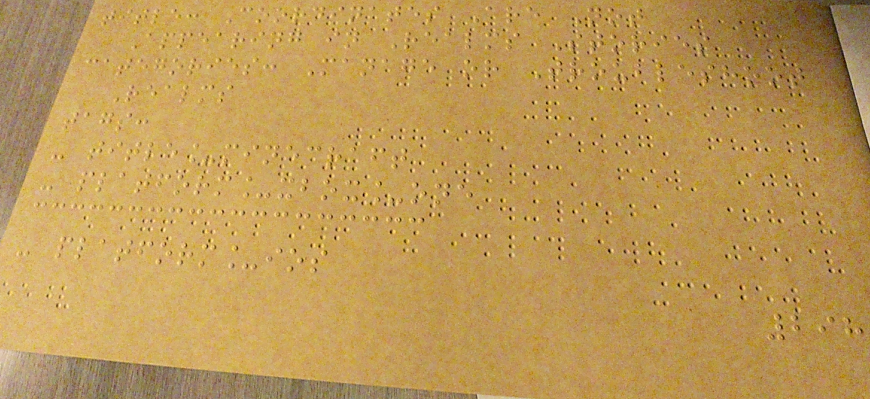title: Coordinates Are Not
Appearing in Realms Stories
categories: Manage or Troubleshoot
Realms
tags:
- title_minecraft
- platform_xbox_one
- platform_ios
298
